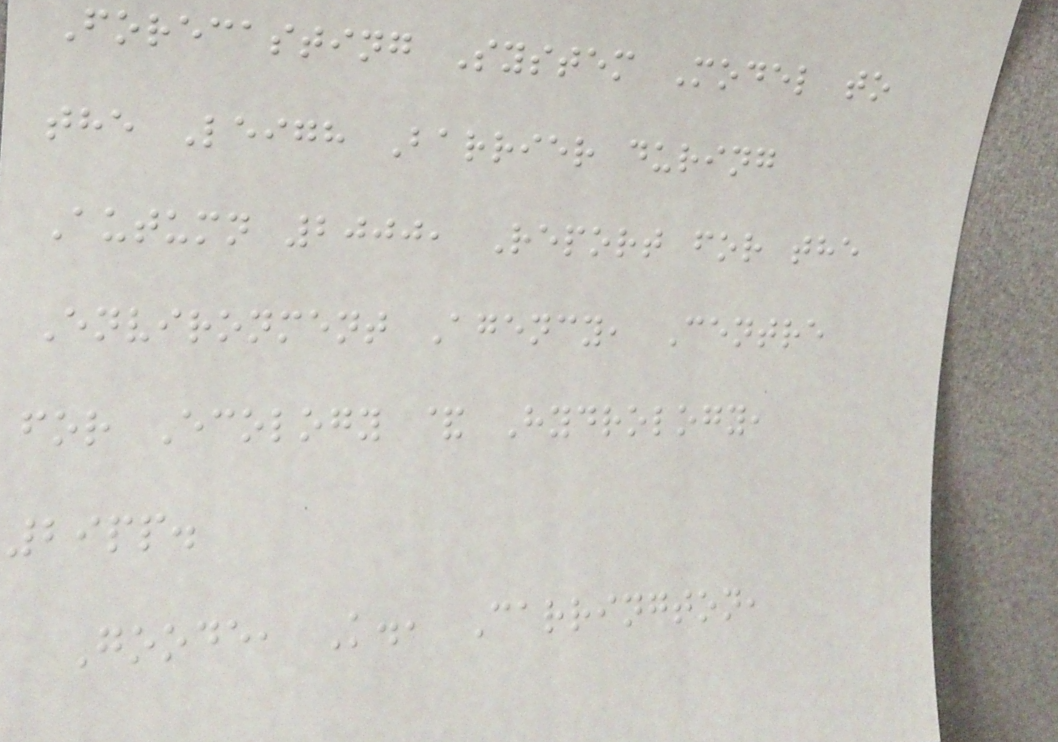Forecasting System Model to
the Leigh Barrier during
Autumn 2000, Report for the
Environment Agency, Centre
for Ecology & Hydrology,
29pp.
Goode, K., Carrington,
